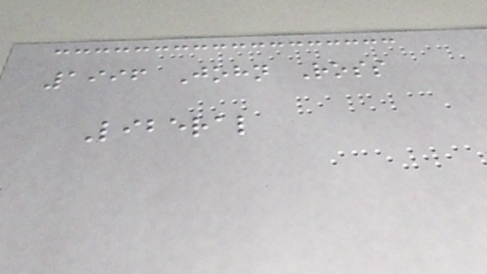1996 John Ross
Liberal
